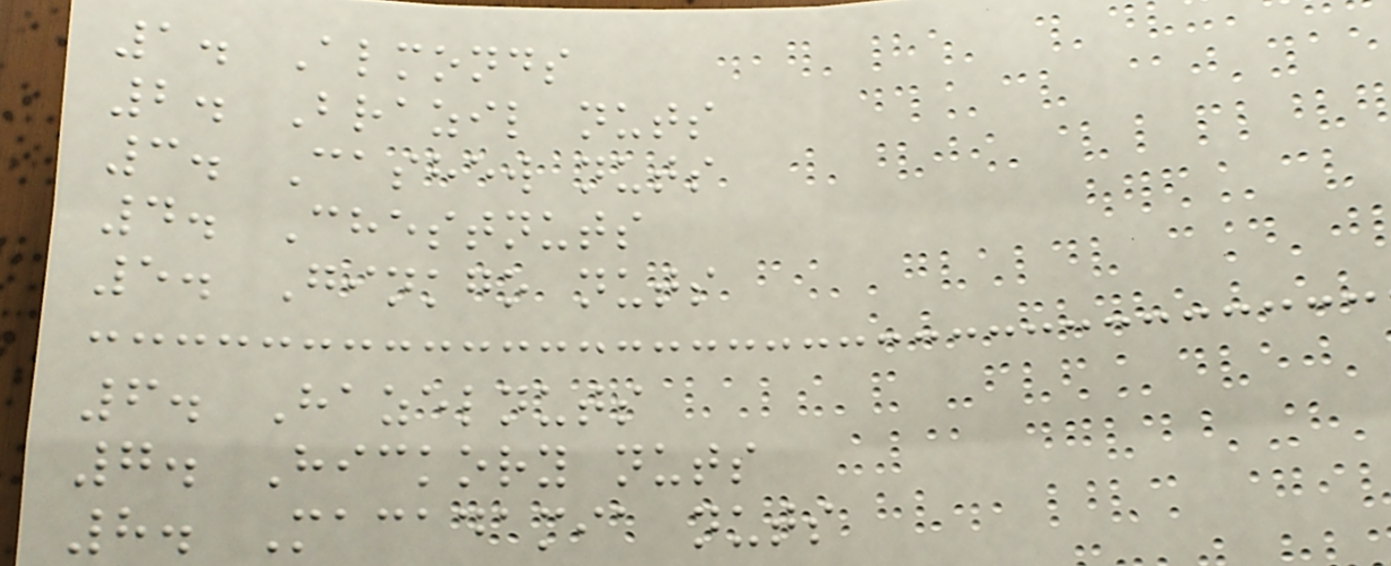1. Almonds
2. Brazil nuts
3. Cashew nuts
4. Chestnuts
5. Ginkgo nuts
6. Hazelnuts
7. Hickory nuts
8. Macadamia nuts
